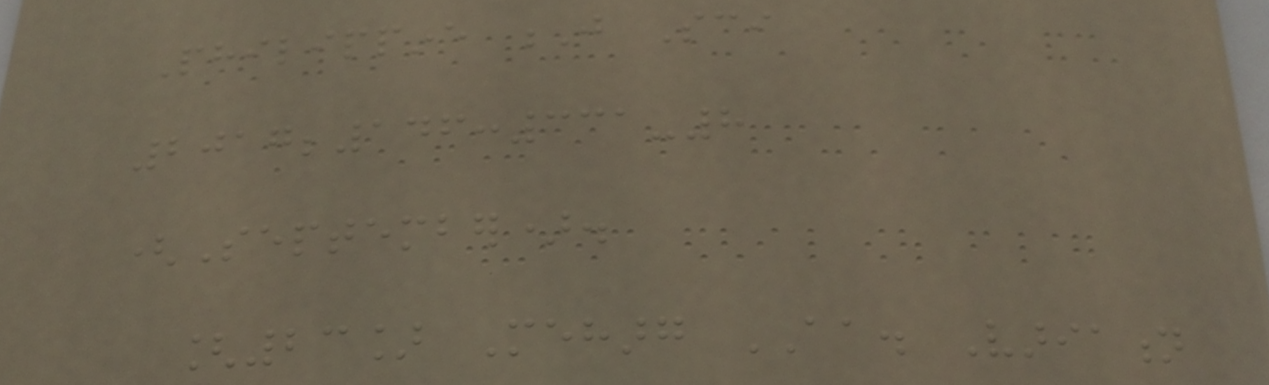Philippine J Sci
2017;146:331-8
(September).
[23] Meharg AA. Variation
